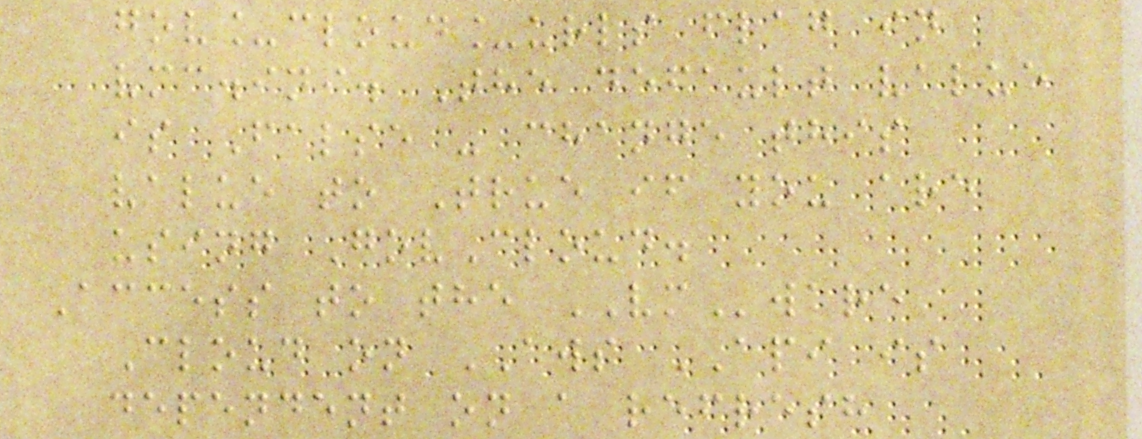gov_cloud_urls flag in
vmc.ini. The default value
is False - change this
value to True if you are
using GovCloud.
Access to the VMware
Cloud on AWS API is
dependent on a refresh
